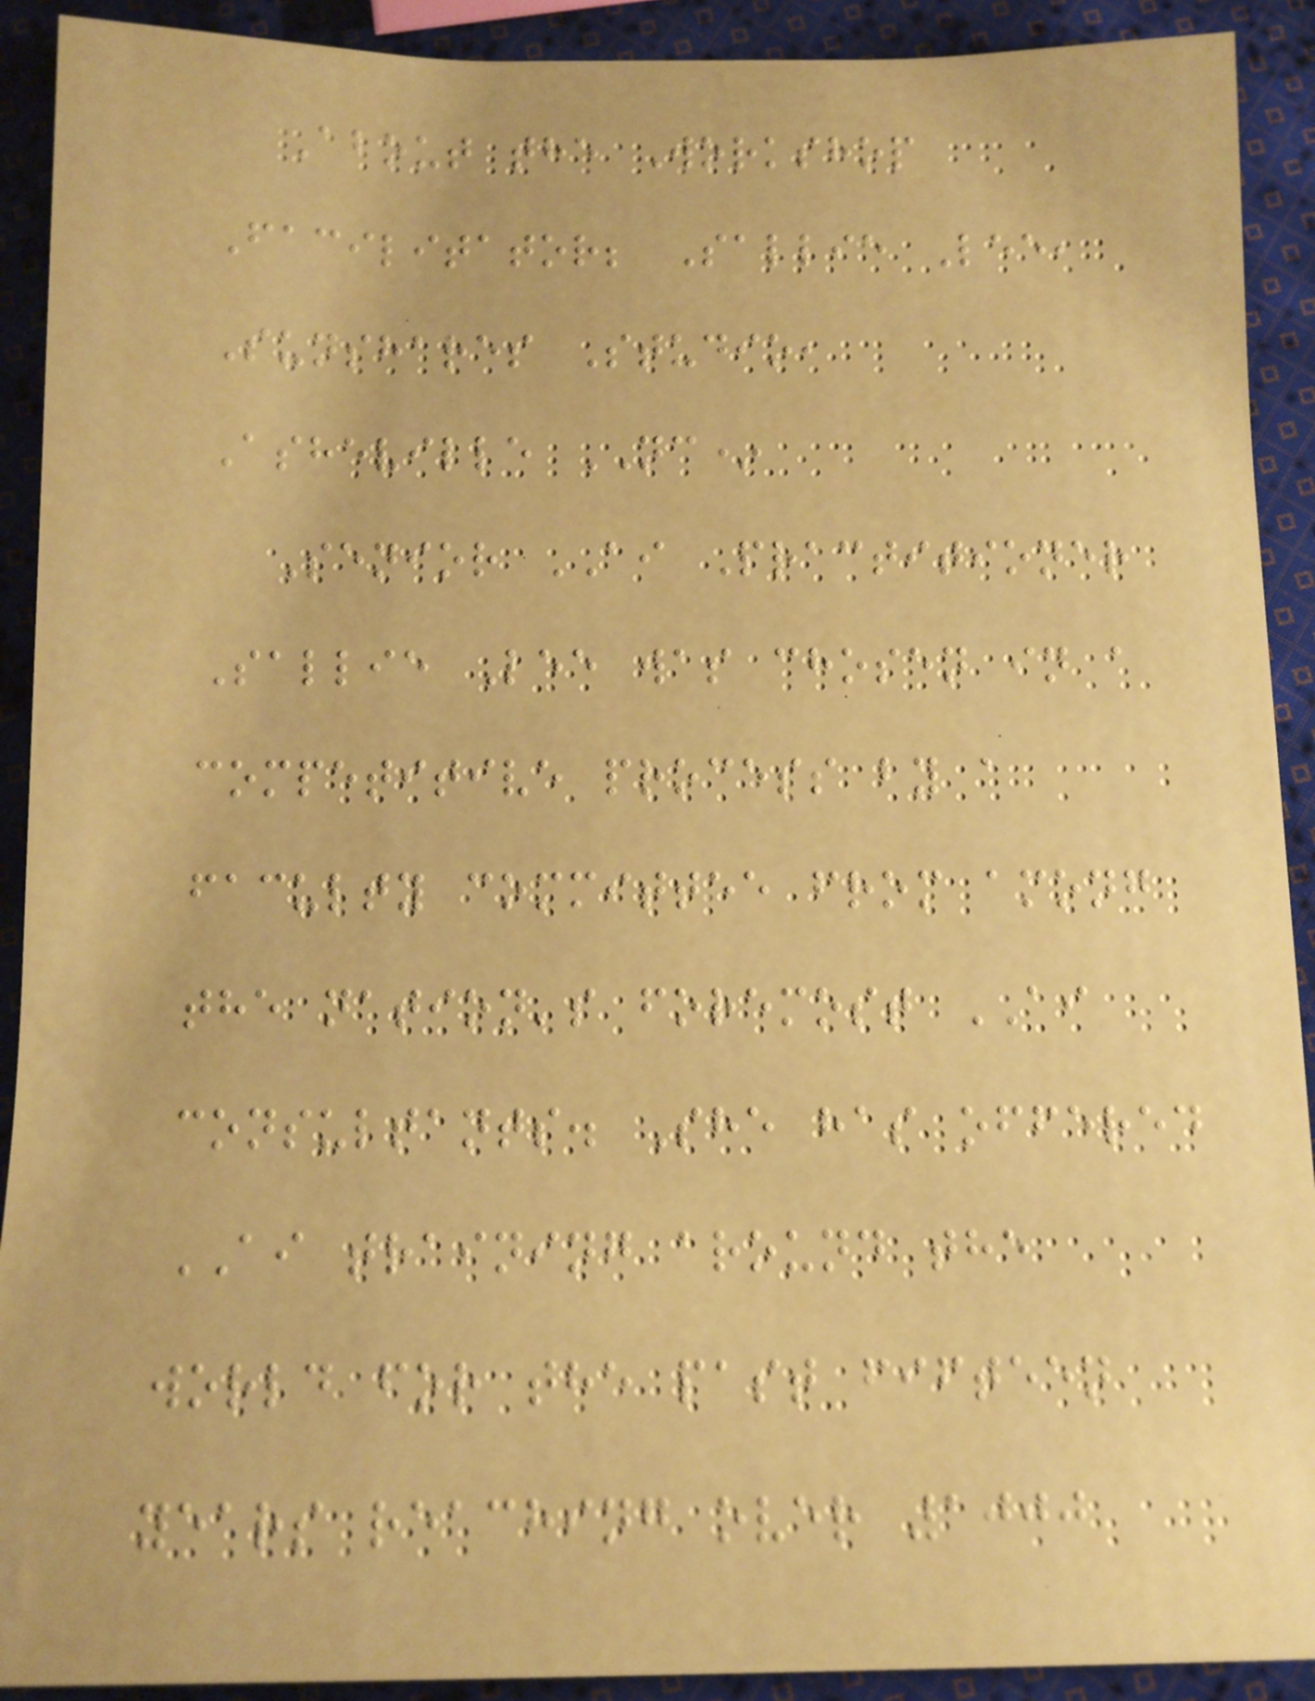About the Workshop
Facilitator; Sallie Lee,
Sunshares Studio,
Asheville NC*
Senior AI Practitioner
Sallie Lee was chosen in a
competitive process by a
faculty committee from among
the nation's foremost AI
consultants. She has offered
AI training around the
world for the past fifteen
years reaching over 1000
